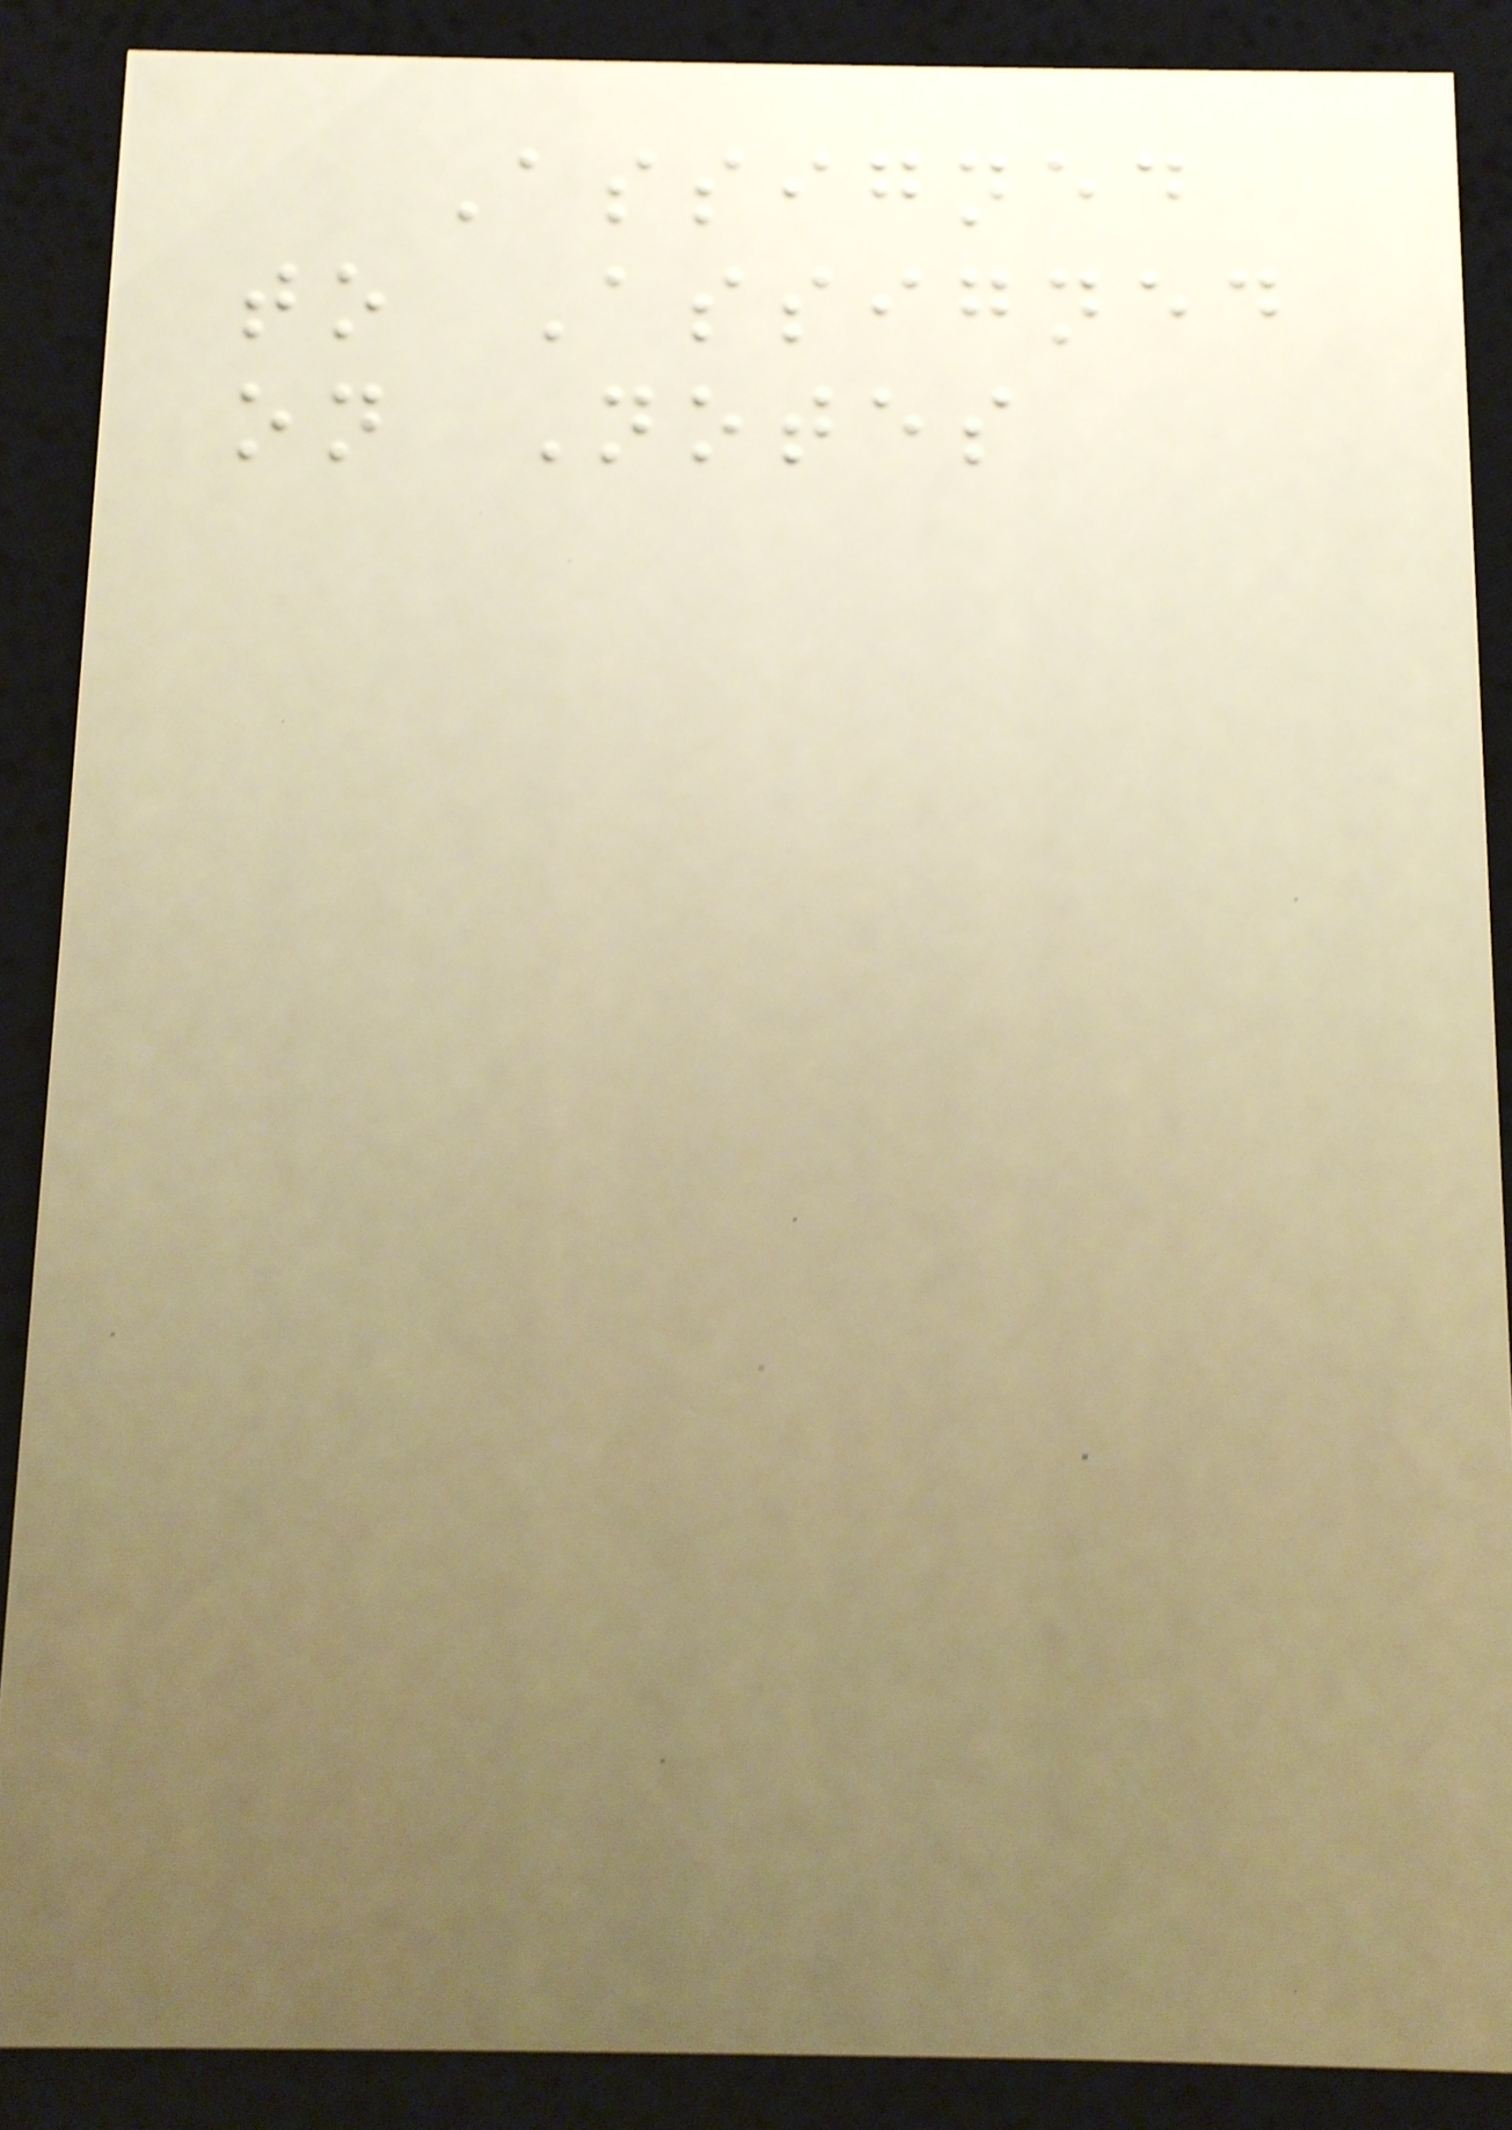Assigned
to Assigned
on Notes
